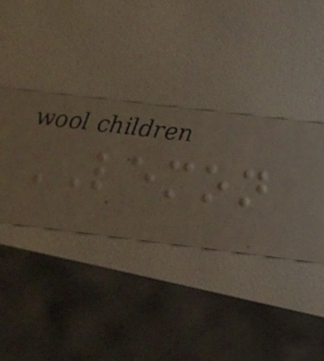LEMON
